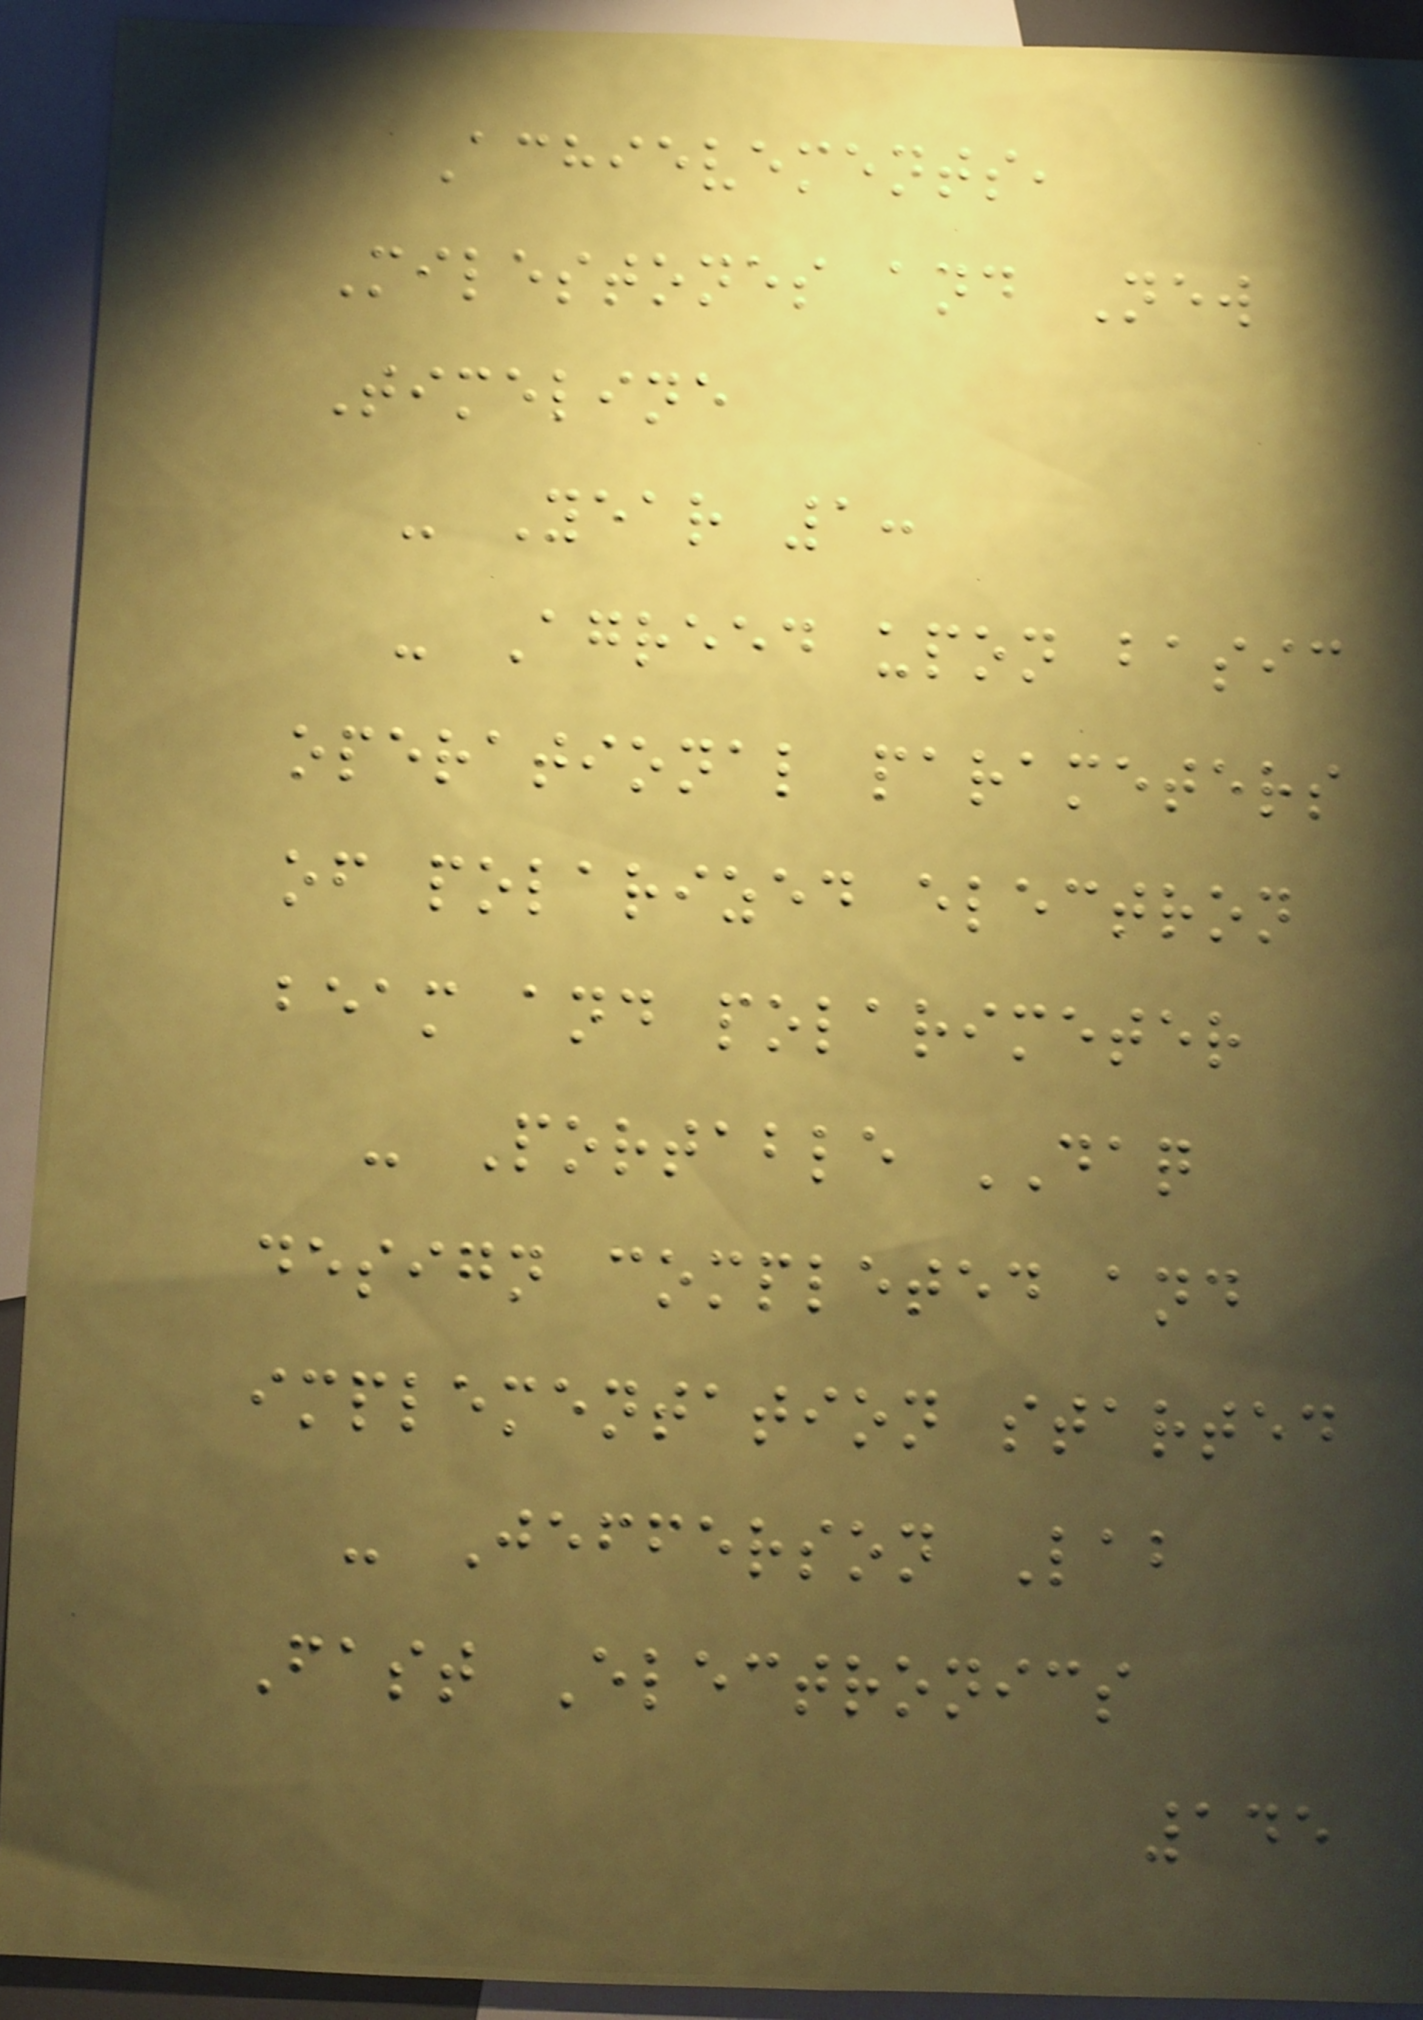Achievements,
Milestones and New
Timeline
- Year 1:
- Agreed upon basic
operational parameters
of polarized electron
beam and polarimeter
- Portable DAQ
design completed and
implementation started
- Jefferson Lab
Fast Electronics
145
